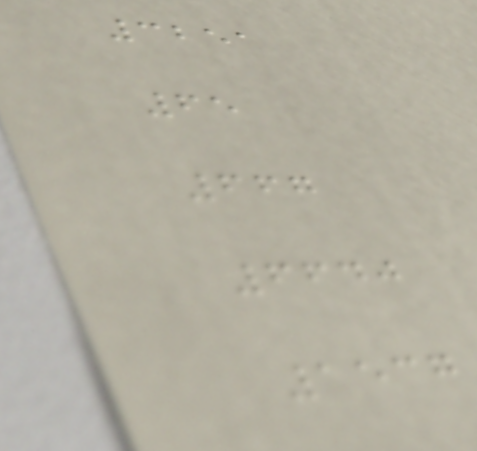3251
65
667
6640
1537
